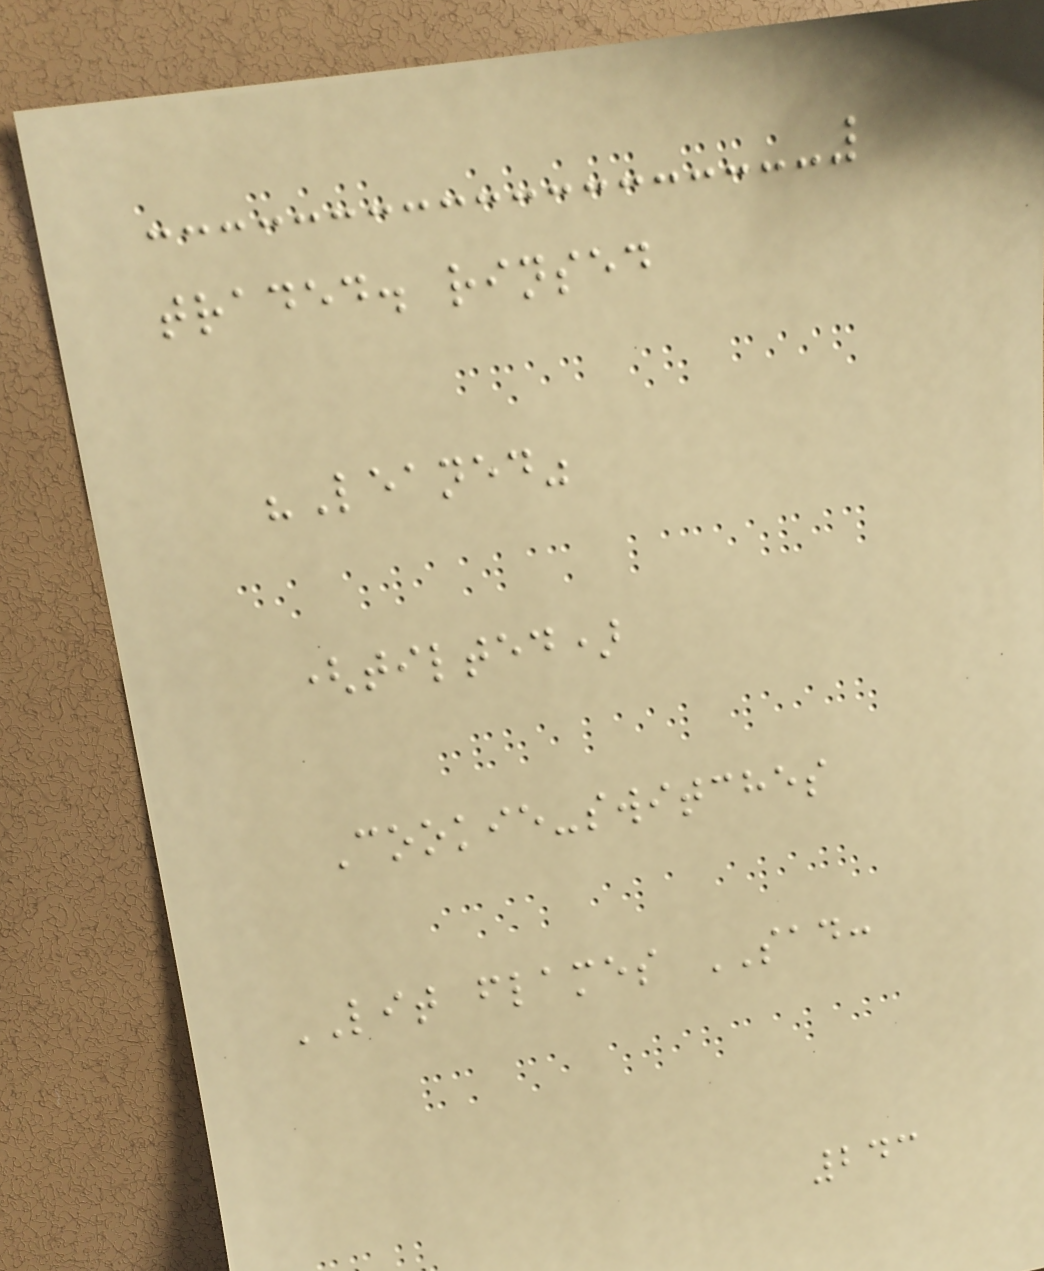traded. rinsed
"Leaned"
(tilted)
Cookie-switches
LIT flames SAD:
243
